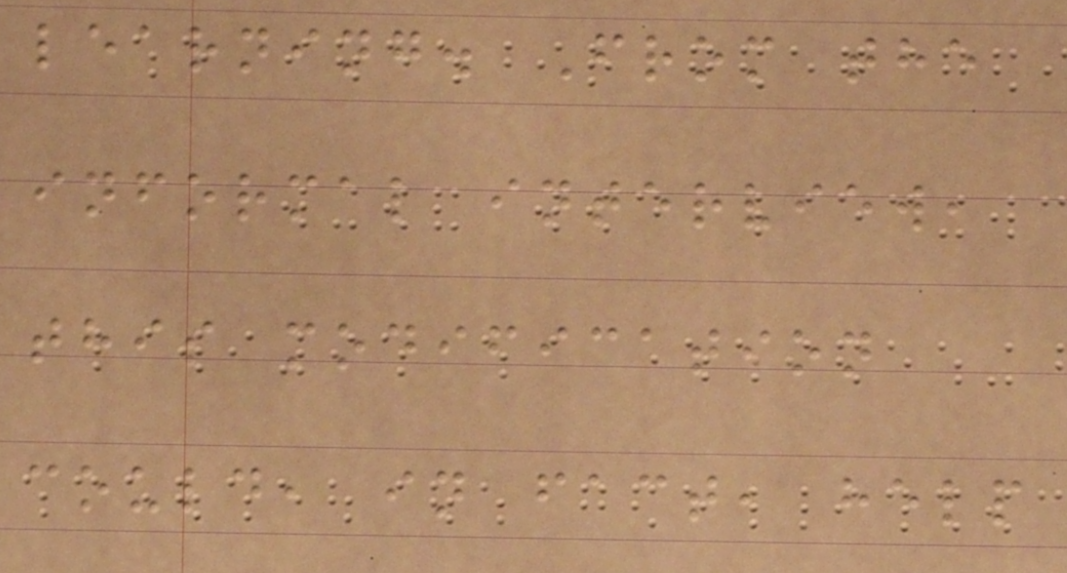learning. From the
informal interview,
this modification
could, in fact, help
